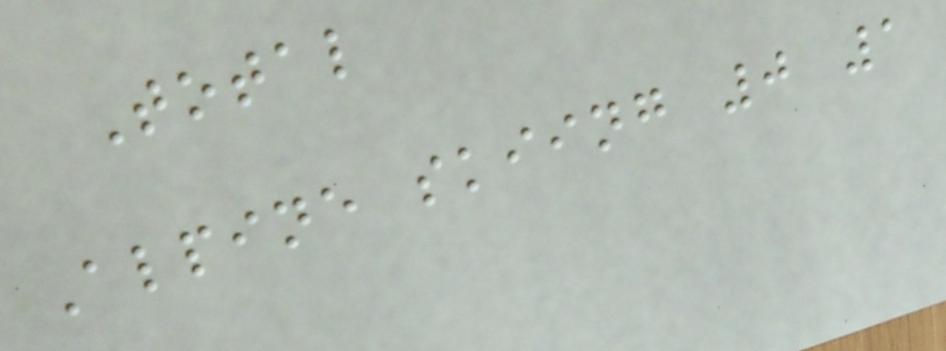Total
Alpine skiing 0 1
